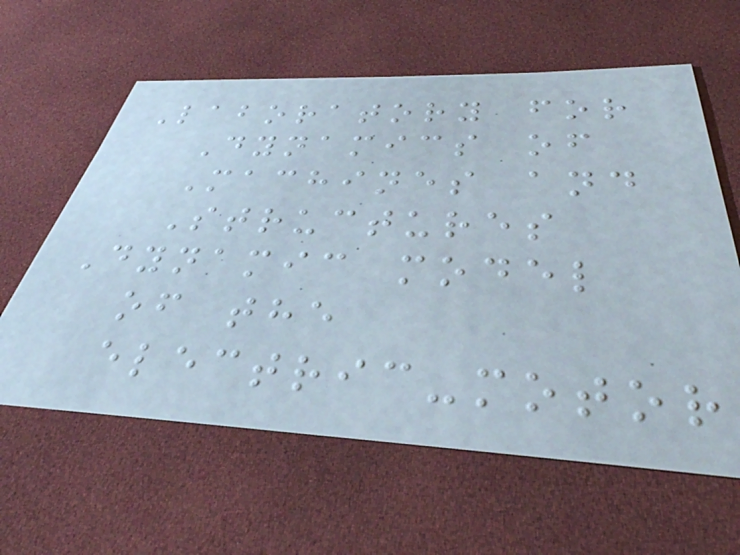Laboratory for
Dynamics of
Machines and
Structures
Dynamic model
of the
electric-motor
